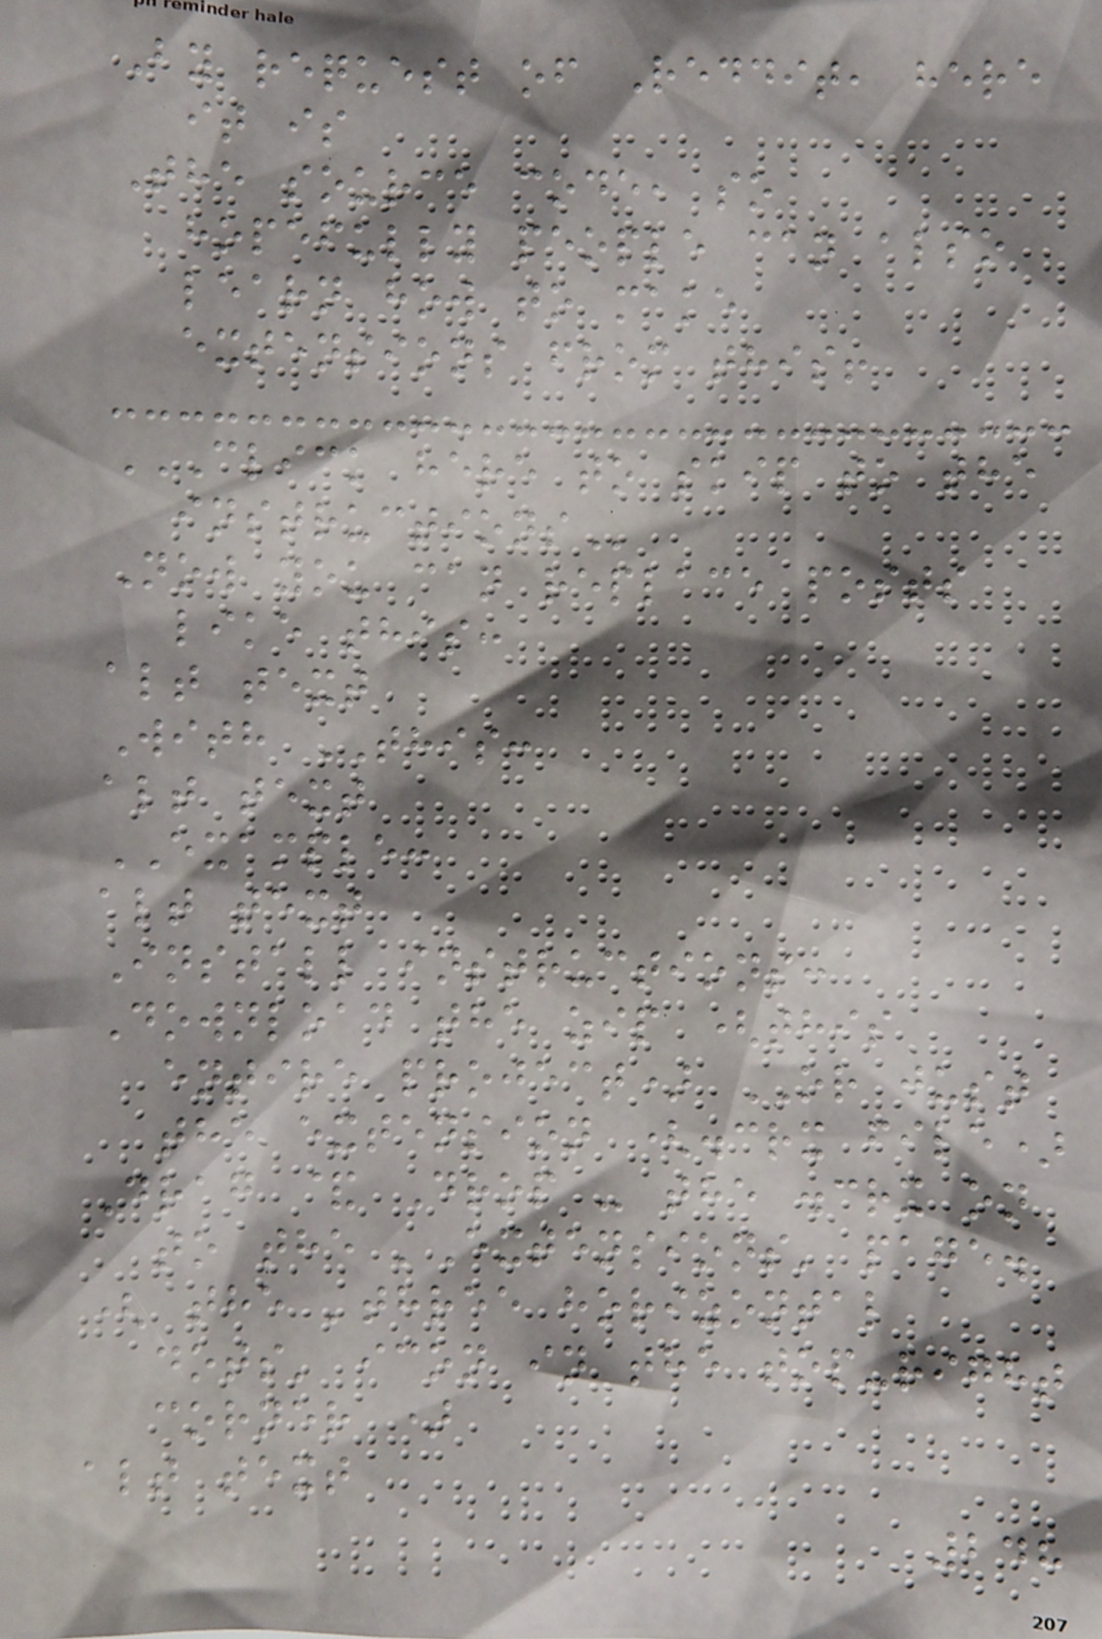By request of Reddit, here
it is
The source code, so
hopefully people can also
learn how to make
extensions from this!
CLICK HERE TO SKIP TO THE
INSTRUCTIONS
Now you can replace posts
like this:
alt text
With THIS:
alt text
EXAMPLE:
alt text
Install instructions:
Download the zip (this
entire project) OR just
the extension (.crx file)
Drag & Drop - the .crx on
to the 'Extensions' page.
( the 'three horizontal
dots' icon in the top-right
corner )
alt text
248
